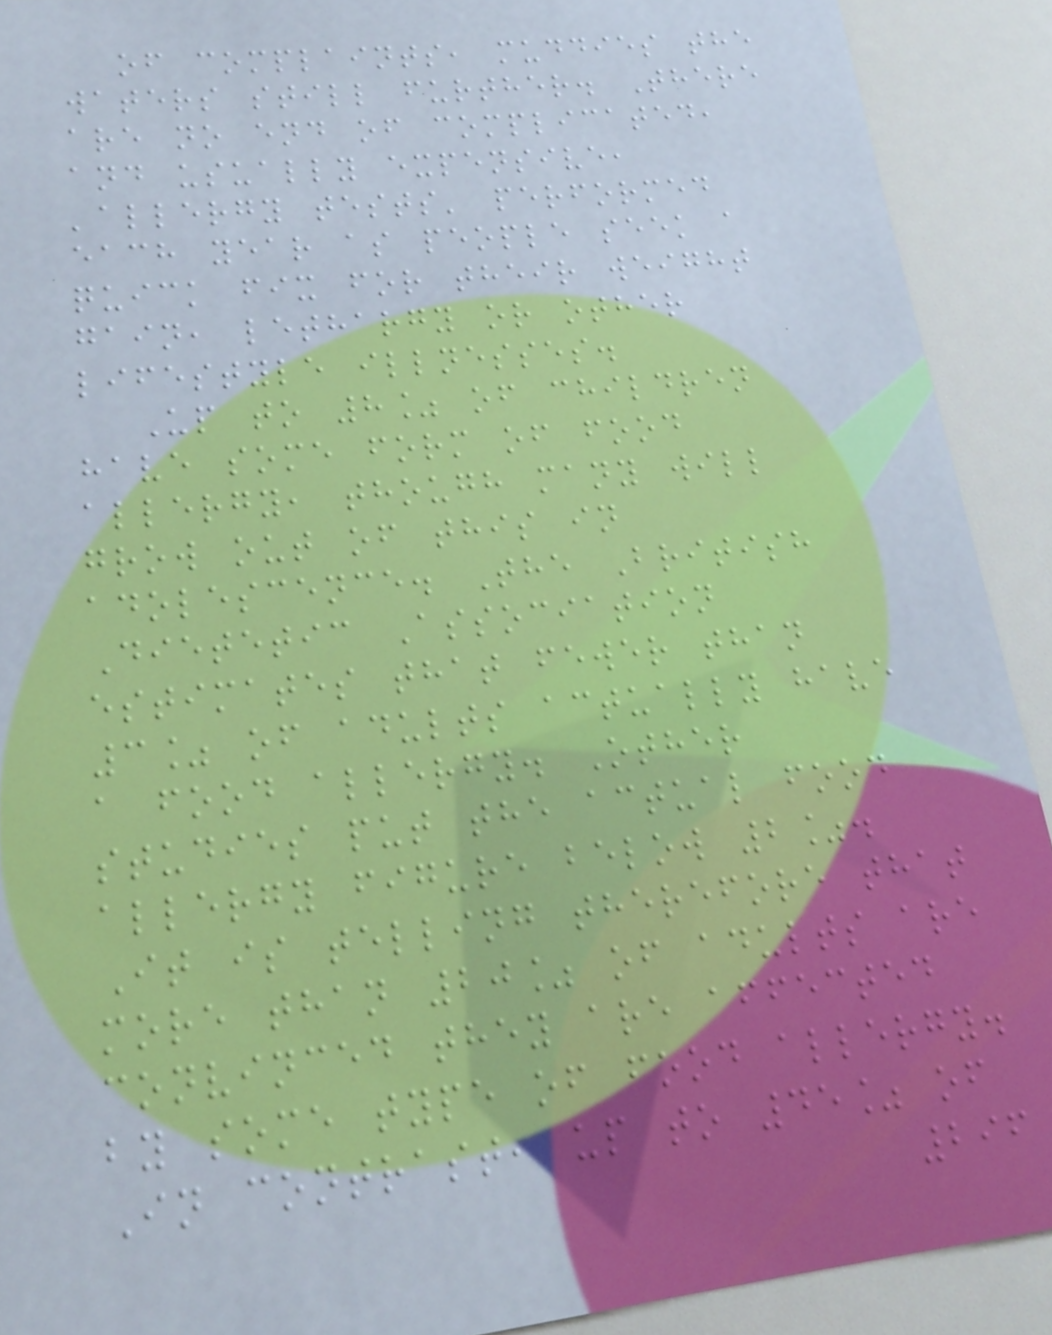of complaints, muddies the
waters still further. There
are no end of complicated,
and usually expensive,
'allergy tests' performed
each year as people seek a
quick fix for their weight
gain, lethargy or other
lifestyle illnesses.
Up to 8% of children
have some form of food
allergy, though many will
grow out of this in
adolescence. The British
Dietetic Association
estimates that fewer than
3% of adults actually have
a food allergy. Other
studies put the actual food
allergy figure below 2%.
It is telling therefore that
more than 20% of adults are
convinced they are affected
by some type of food allergy.
In contrast, up to 45% of
296
